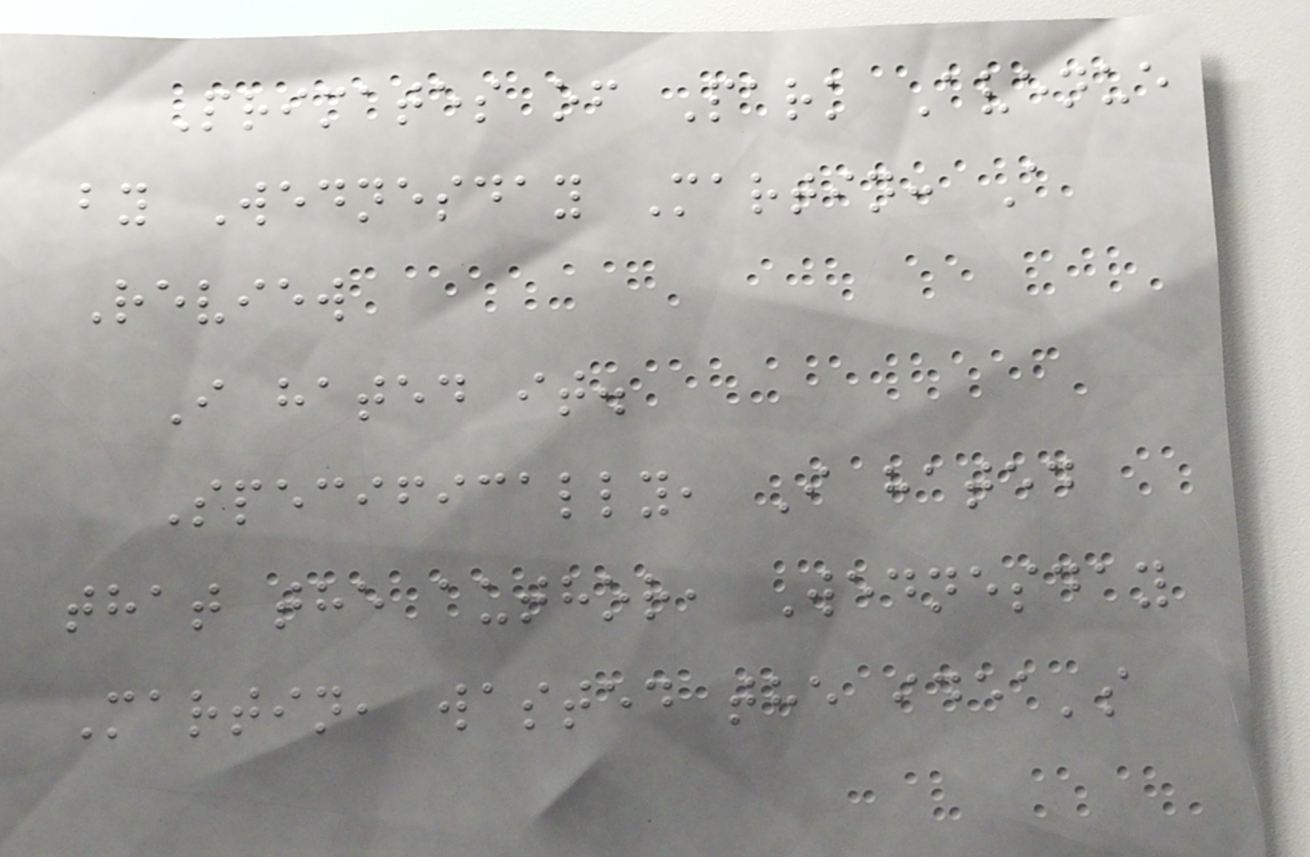Primates of Park Avenue
by Wednesday Martin: A
Review
I hated it.
Specifically, I hated
that the author, Wednesday
Martin, wasted the idea's
